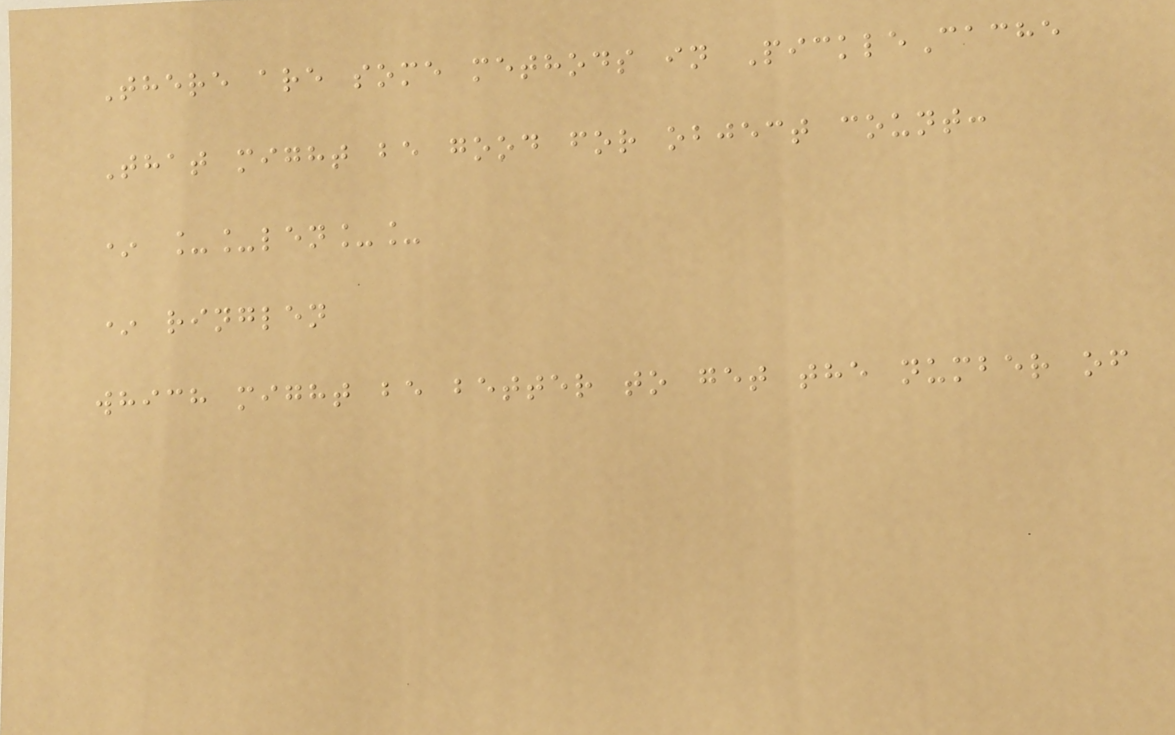There are some methods in PickleCache
That might be good for object count:
* __len__
* ringlen
which might be better to get the number of
